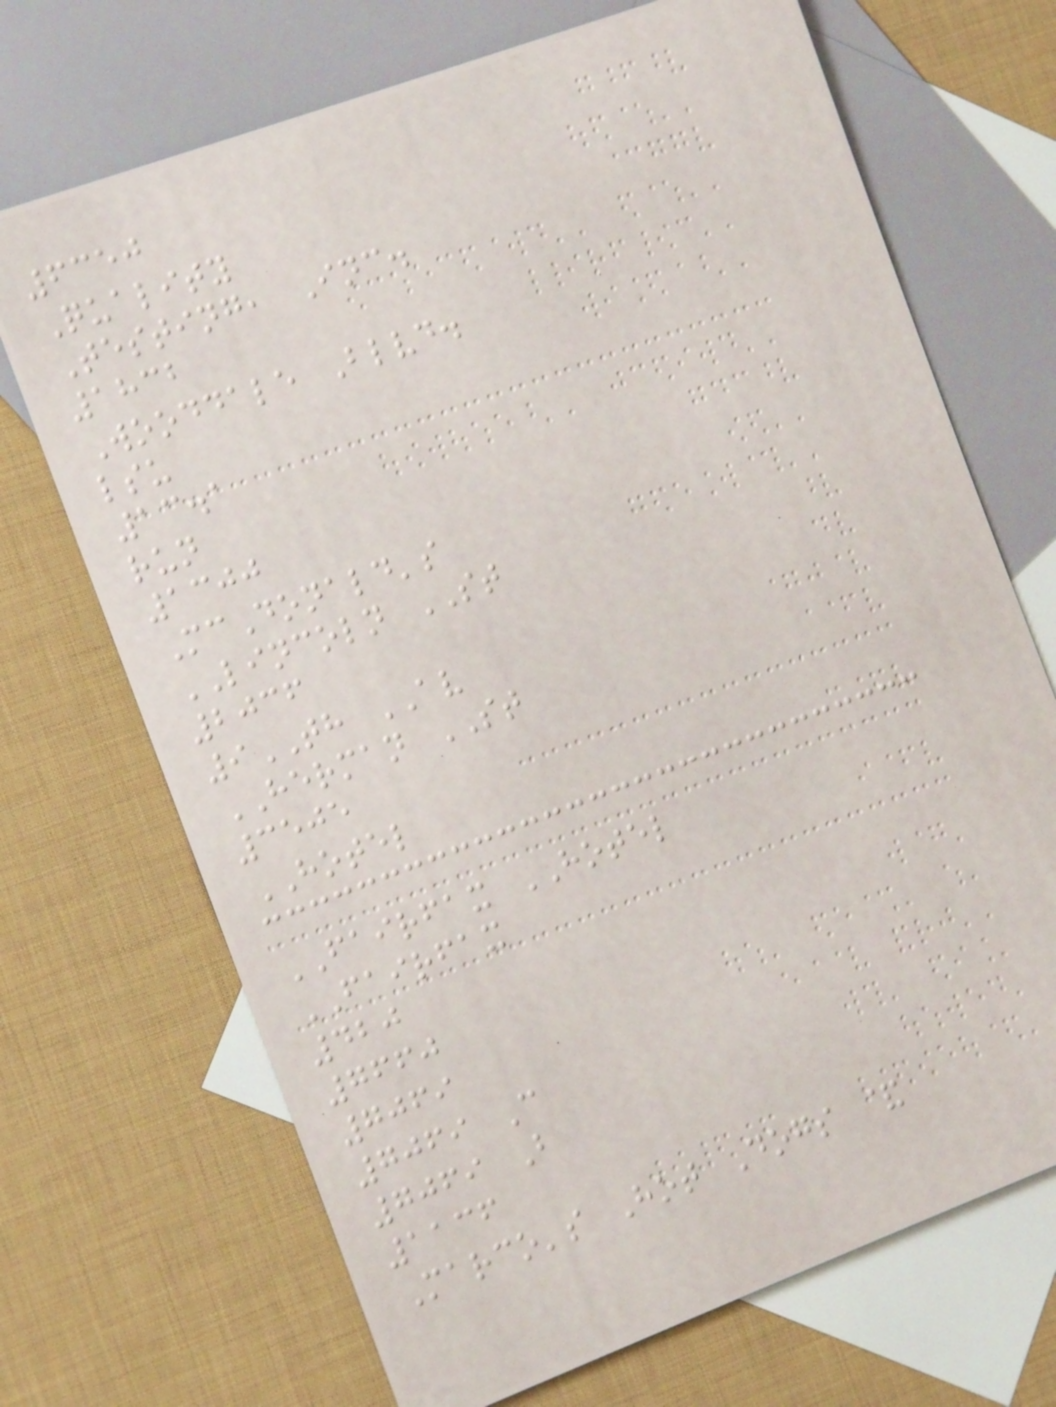6350
Quality
Testing, Inc.
1832
Wooddale Blvd.
lsu
13.1
run
1300
McDonald's
LINCOLN ST
2036
9TH AV
HERMAN ST
3505
HOTEL
FAIRFAX HOTEL
FAIRFAX
420
7660
7069
7069 C
7069 B
1136
Marco's Hot Dogs &
